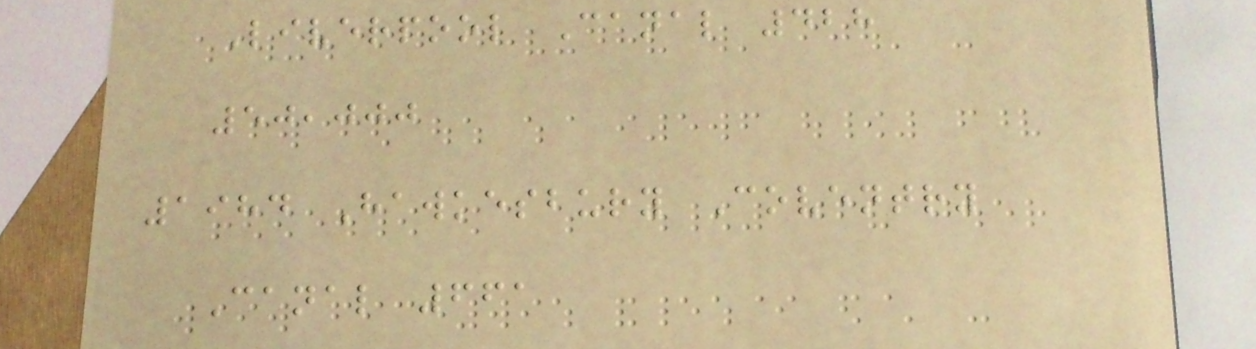Liverpool Canal 428
50,000
1984 Hawkesbury Coventry
Canal 661
